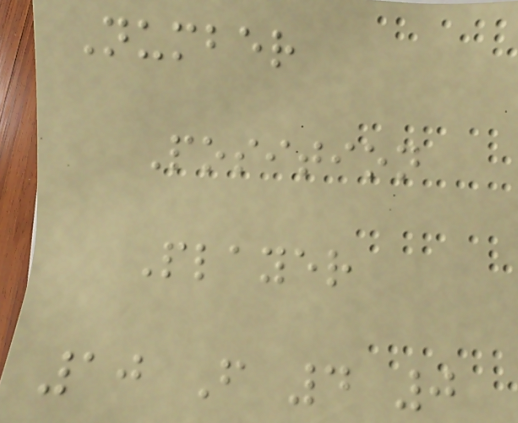Number
Position
Player
10 F 4 0
